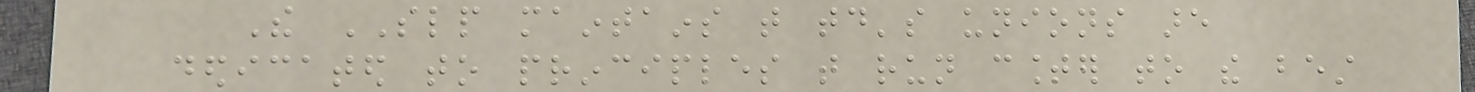The SLP maintains that today's unions are
dedicated to principles that run counter to the best
